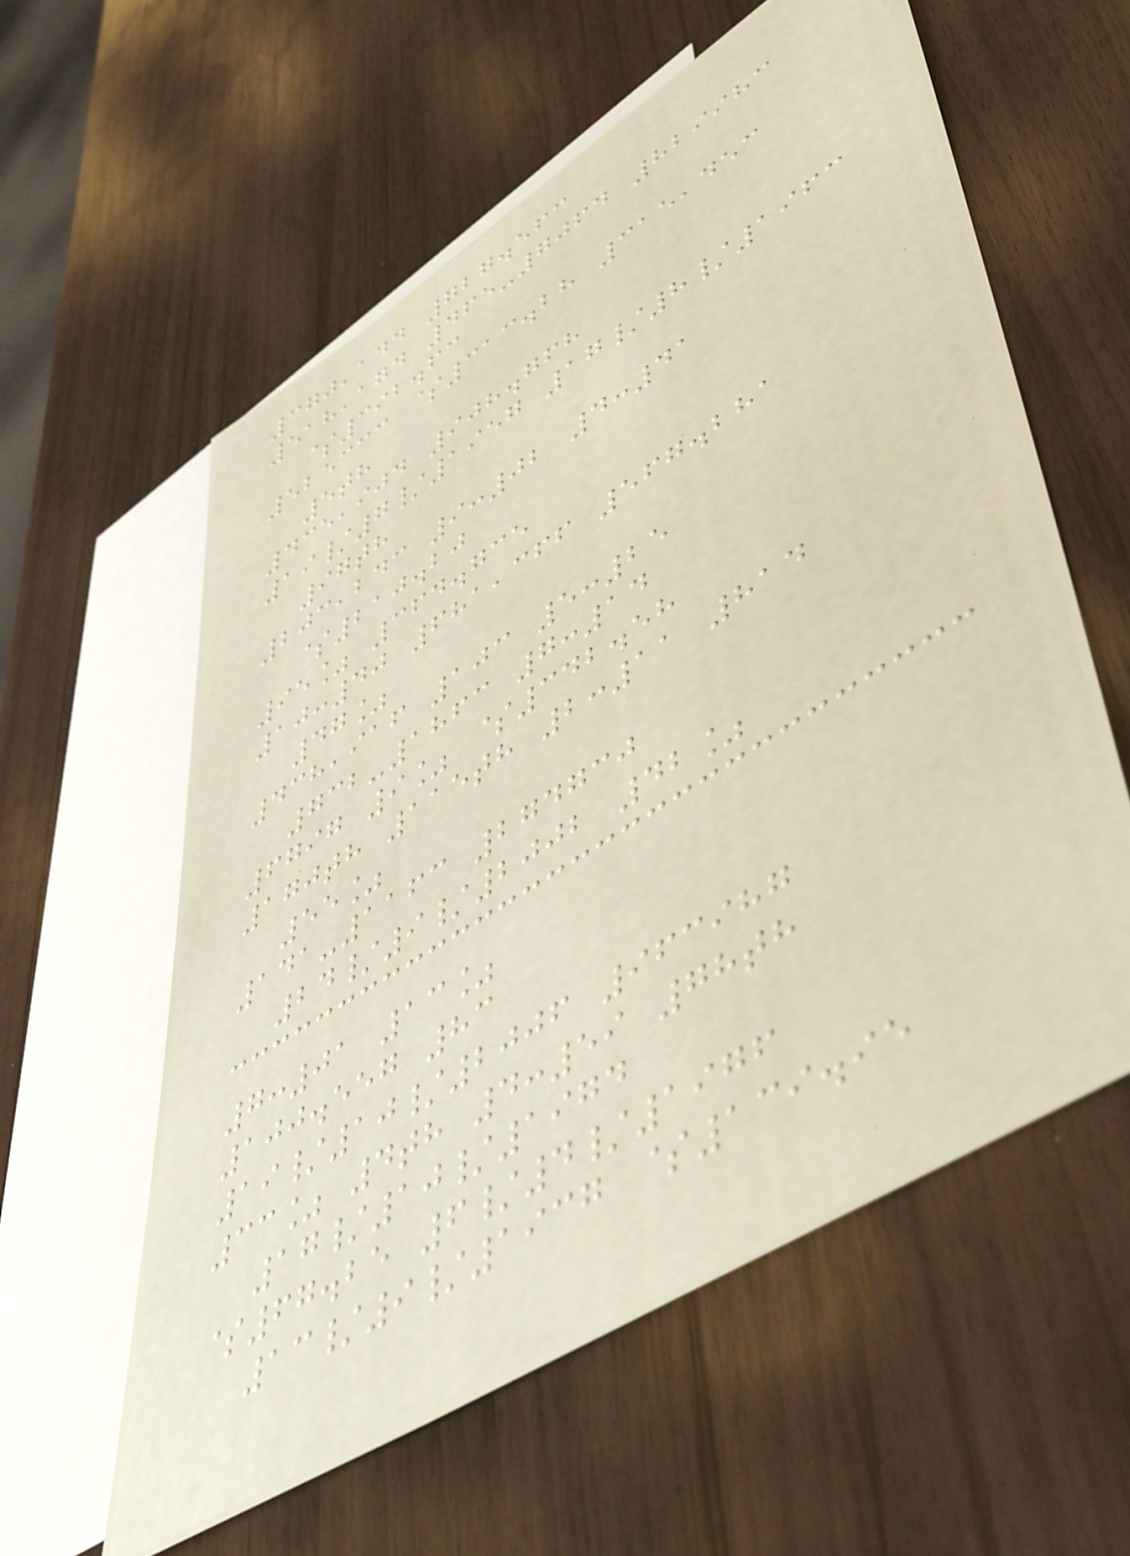370,144 727.563
518,174 465-7064 829983
$392.63
525333 $313.28 315,453
5th
435,904 908.768
19/7/1957 17/8/1963
97th
203,243 9:02 4:41
$210.20
95% 364.735
10:40 681,366 567.281
47%
438,916 103 5:25
732-1863 7:14
6797 9% $342.58
170th 115th 2:11 814
55%
141-1163 274730
24/9/2002 42%
7:01 13%
100.557 83
19/10/2006 963987
33% 4th 4:59 78th
17/10/1974
$67.25 6/4/1976
13/9/1937 $139.95
